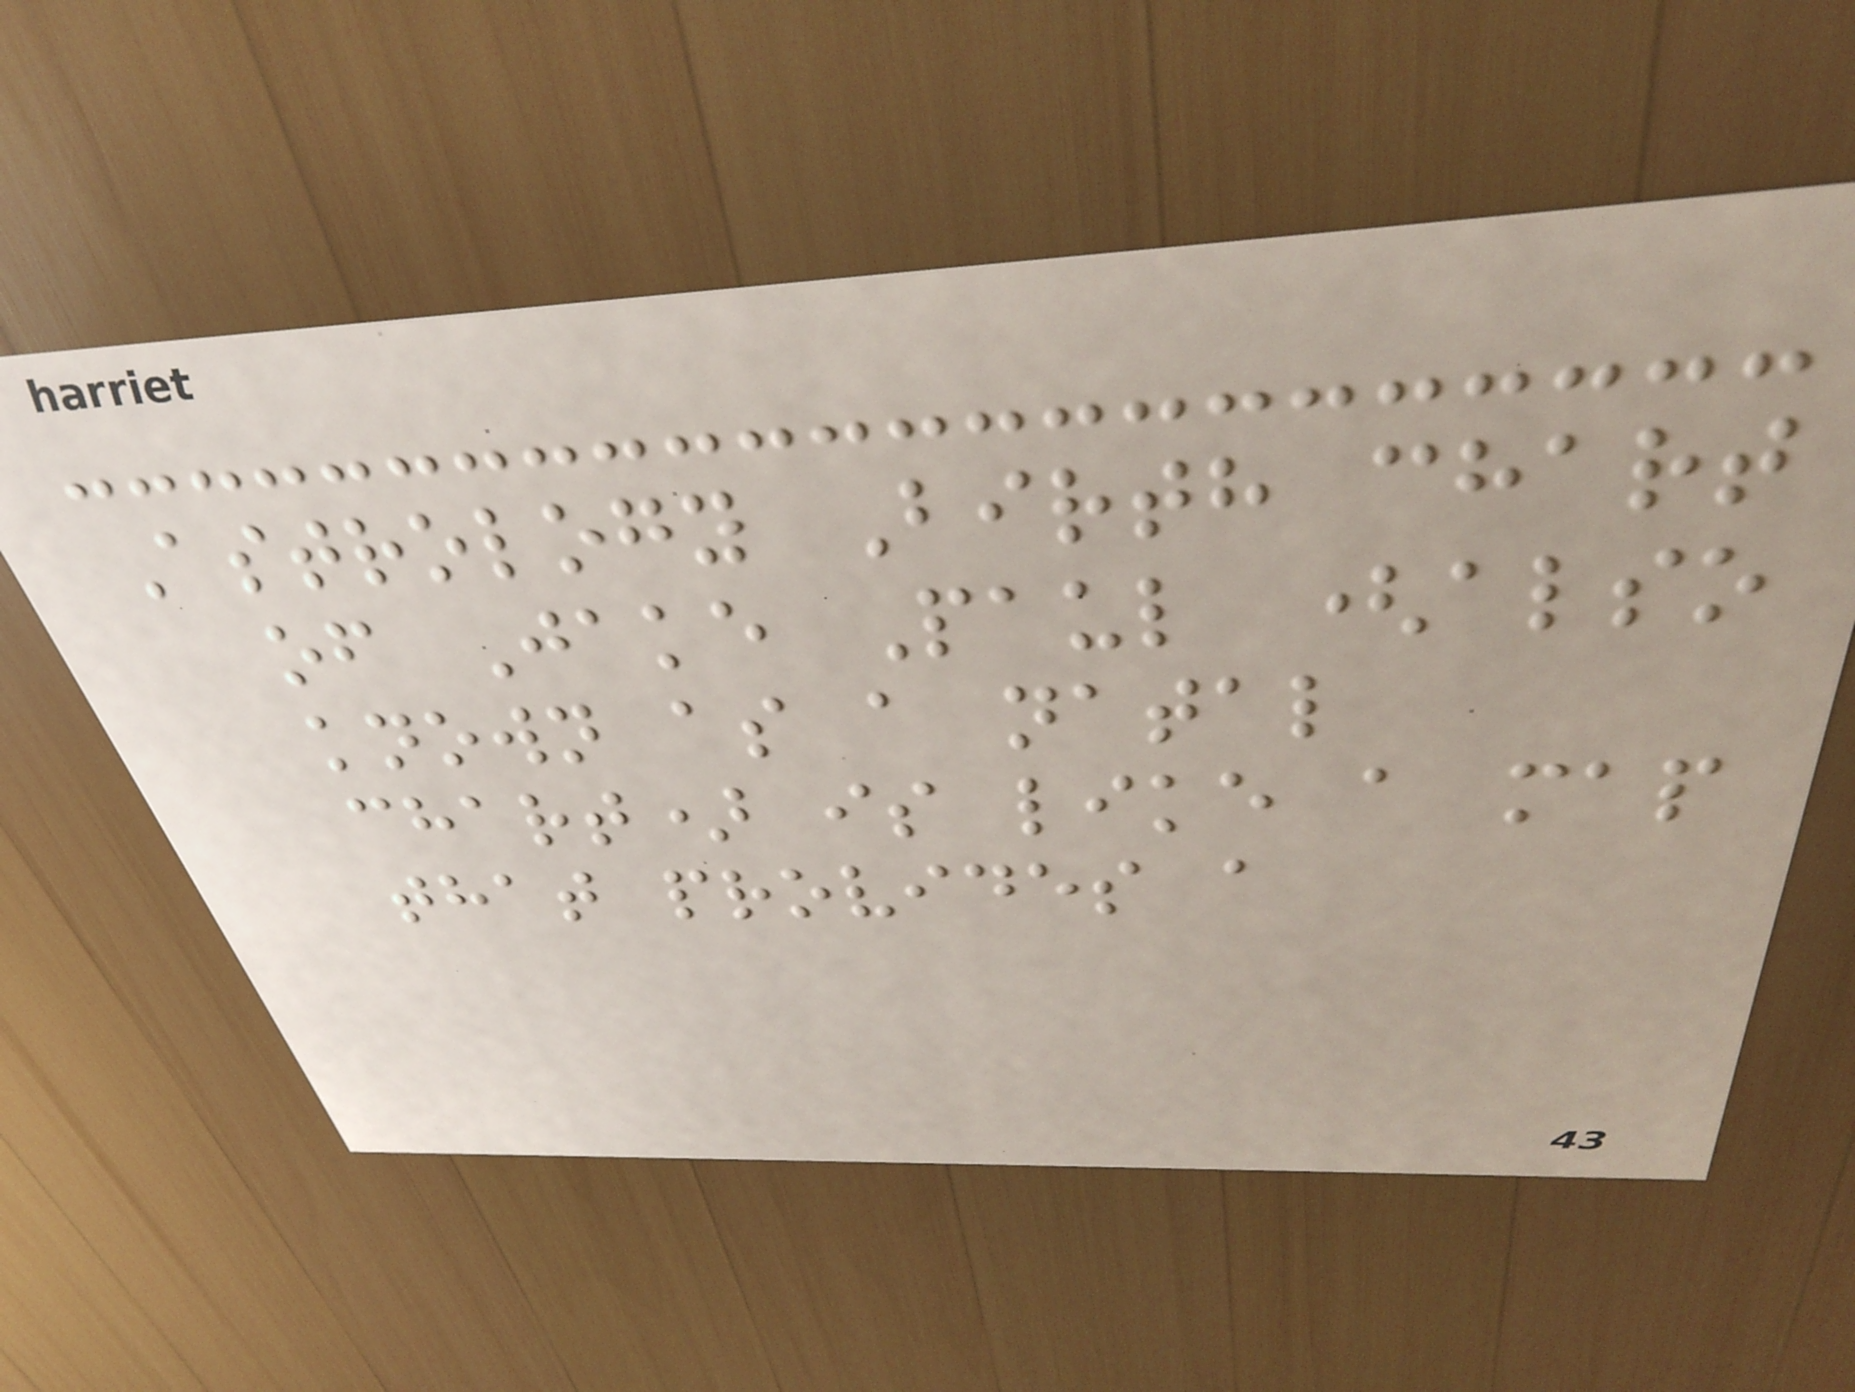Astrology Birth chart
of Jake Paul (also
known as a natal
chart) is like a map
that provides a
